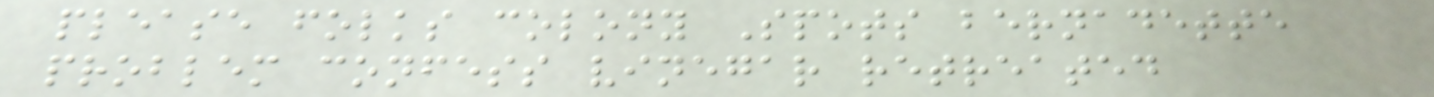please folks colony Spots bernadette
problem confess vinegar retreated
